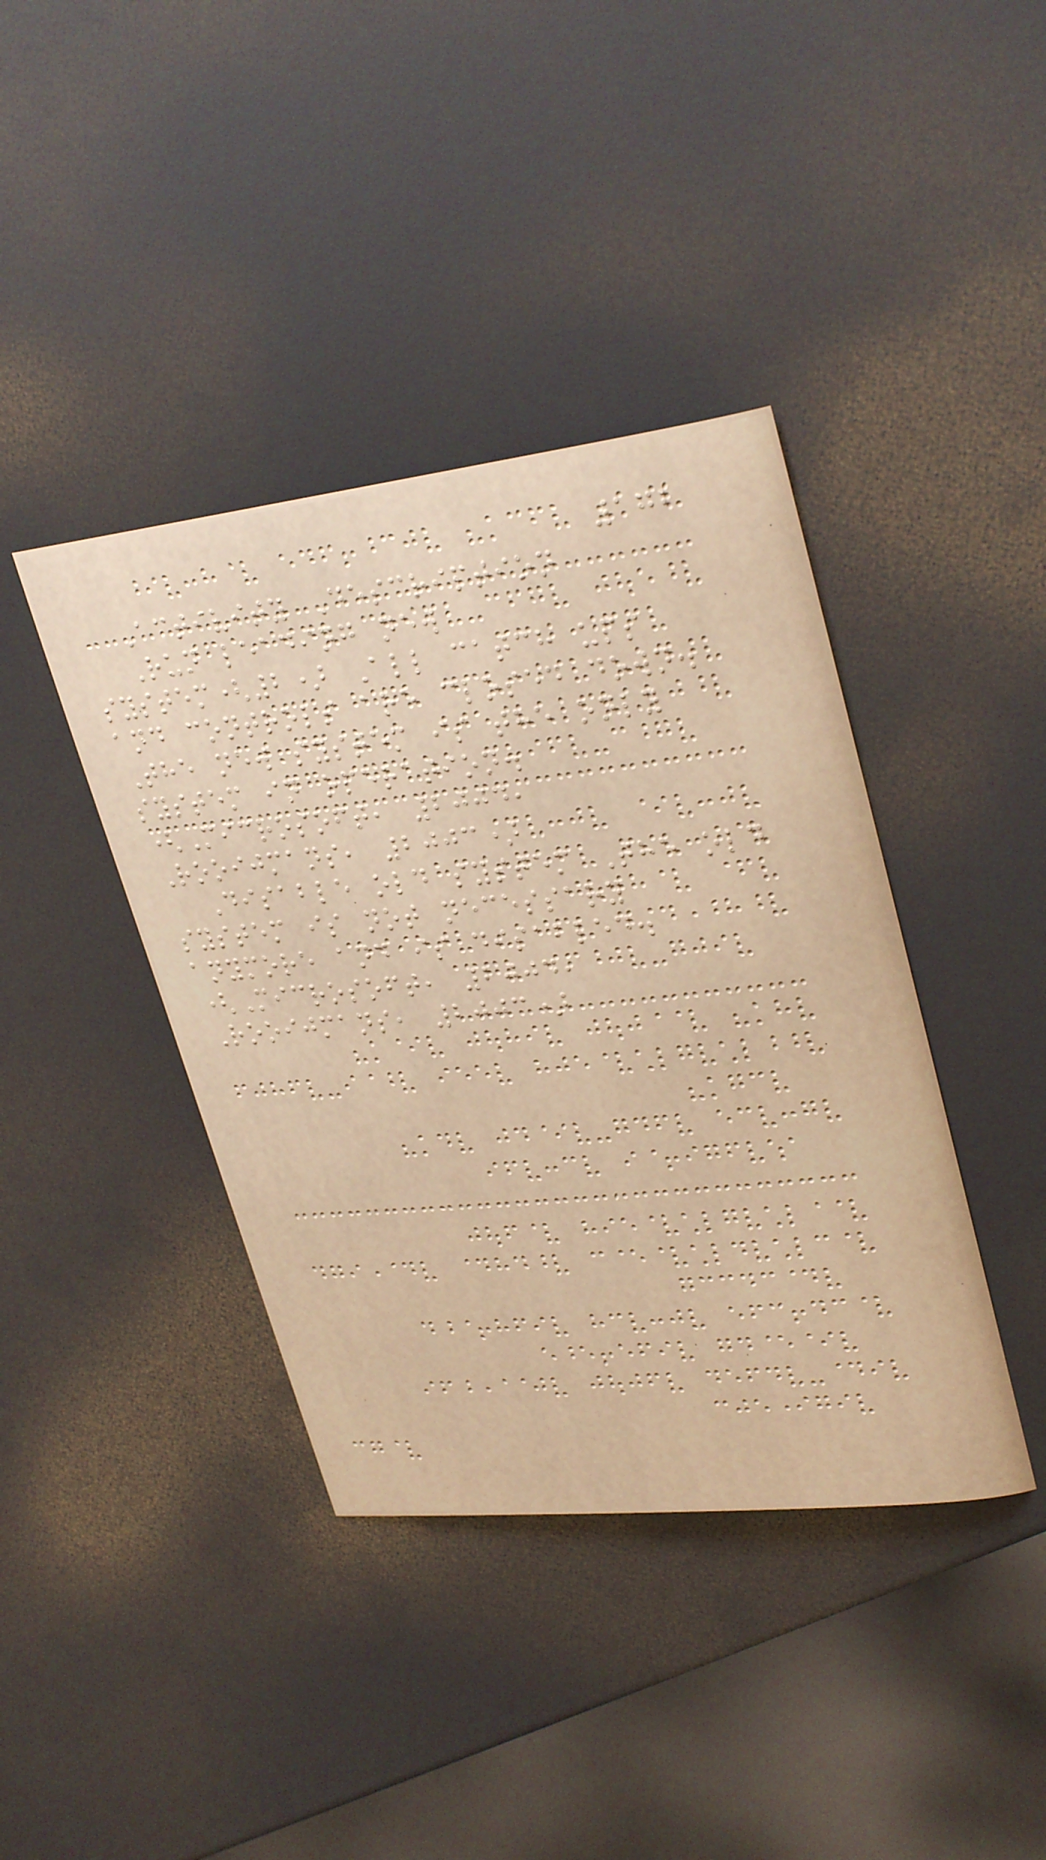172
Activity Description
Run leading new
system(2) All catch ups
and controls are closed down.
The new system is the only
system in operation.
(Microsoft, 2004,
Rooijmans, 2003)
Disable old system The old
system is not necessary
anymore and is disabled.
(Microsoft, 2004,
Rooijmans, 2003)
